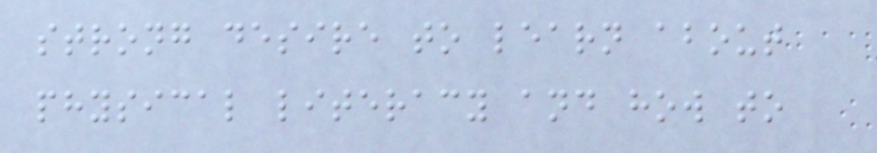strong desire to learn about
physical literacy and how to
